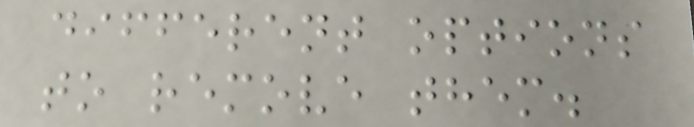different options
to remove them.
